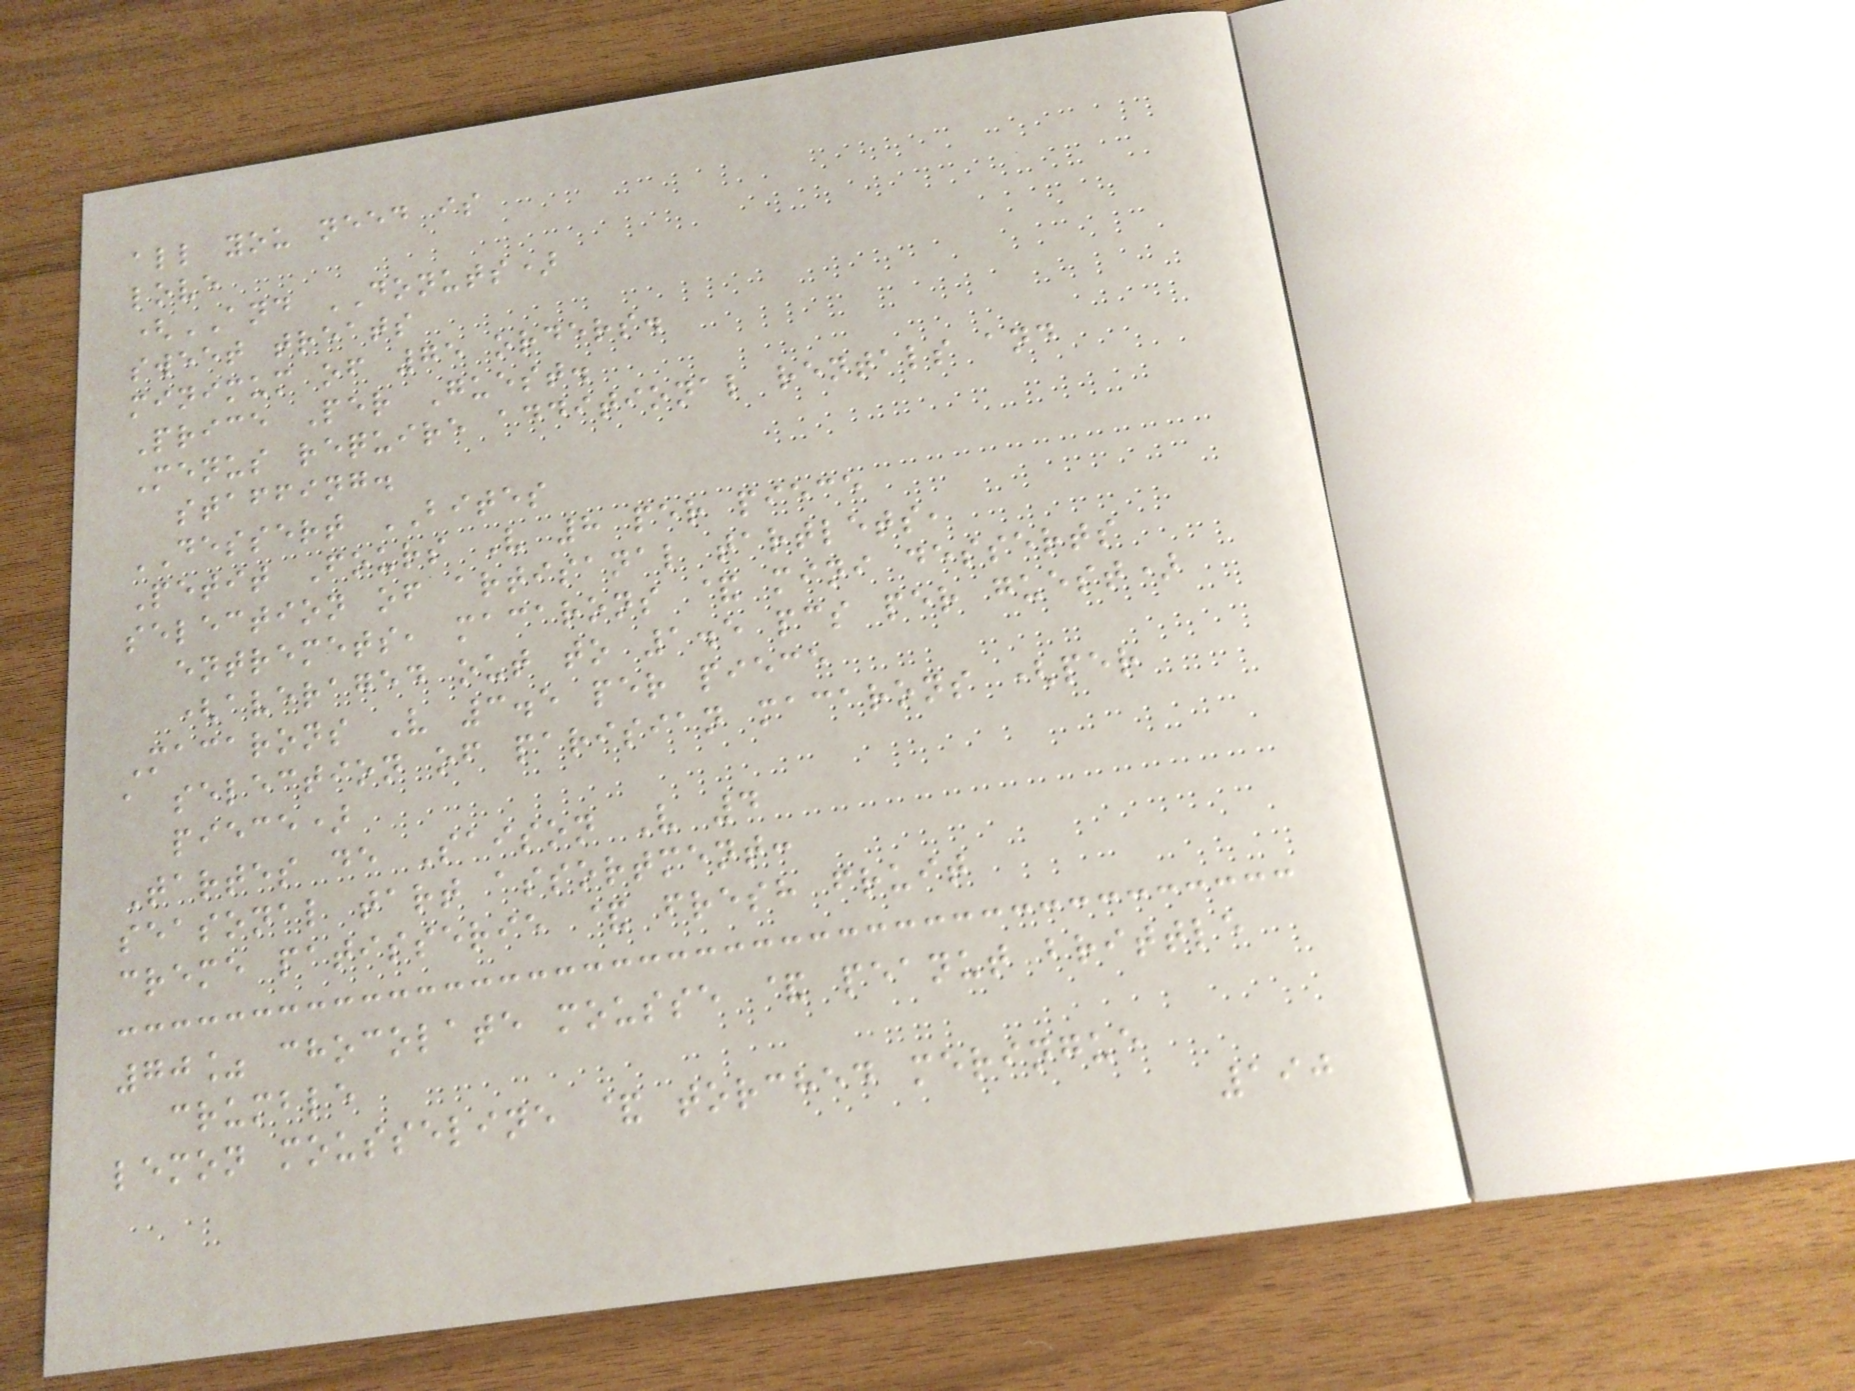all you need is
love
(AND DONUTS)
sweet treats
minimum of 75 orders.
Price Per Guest.
Menus require additional rentals and
staffing.
DESSERT BITES
Petit Fours V 8 per piece
selection of artisanal tartlets,
entremets, macarons & mini desserts
(averaged out to 1.5 pcs per guest)
Macarons V 3.5 per piece
a selection of parisian macarons (per
piece)
Tartes de Saison V 4
seasonal tart assortment:
creme patisserie & fresh fruit
70% chocolate mousse & peanut brittle
crumble
lemon mousseline & torched meringue
190
